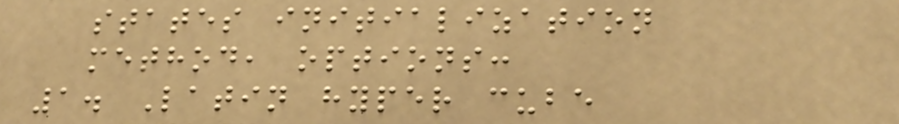states initialization
method, options:
1. Latin hyper cube
